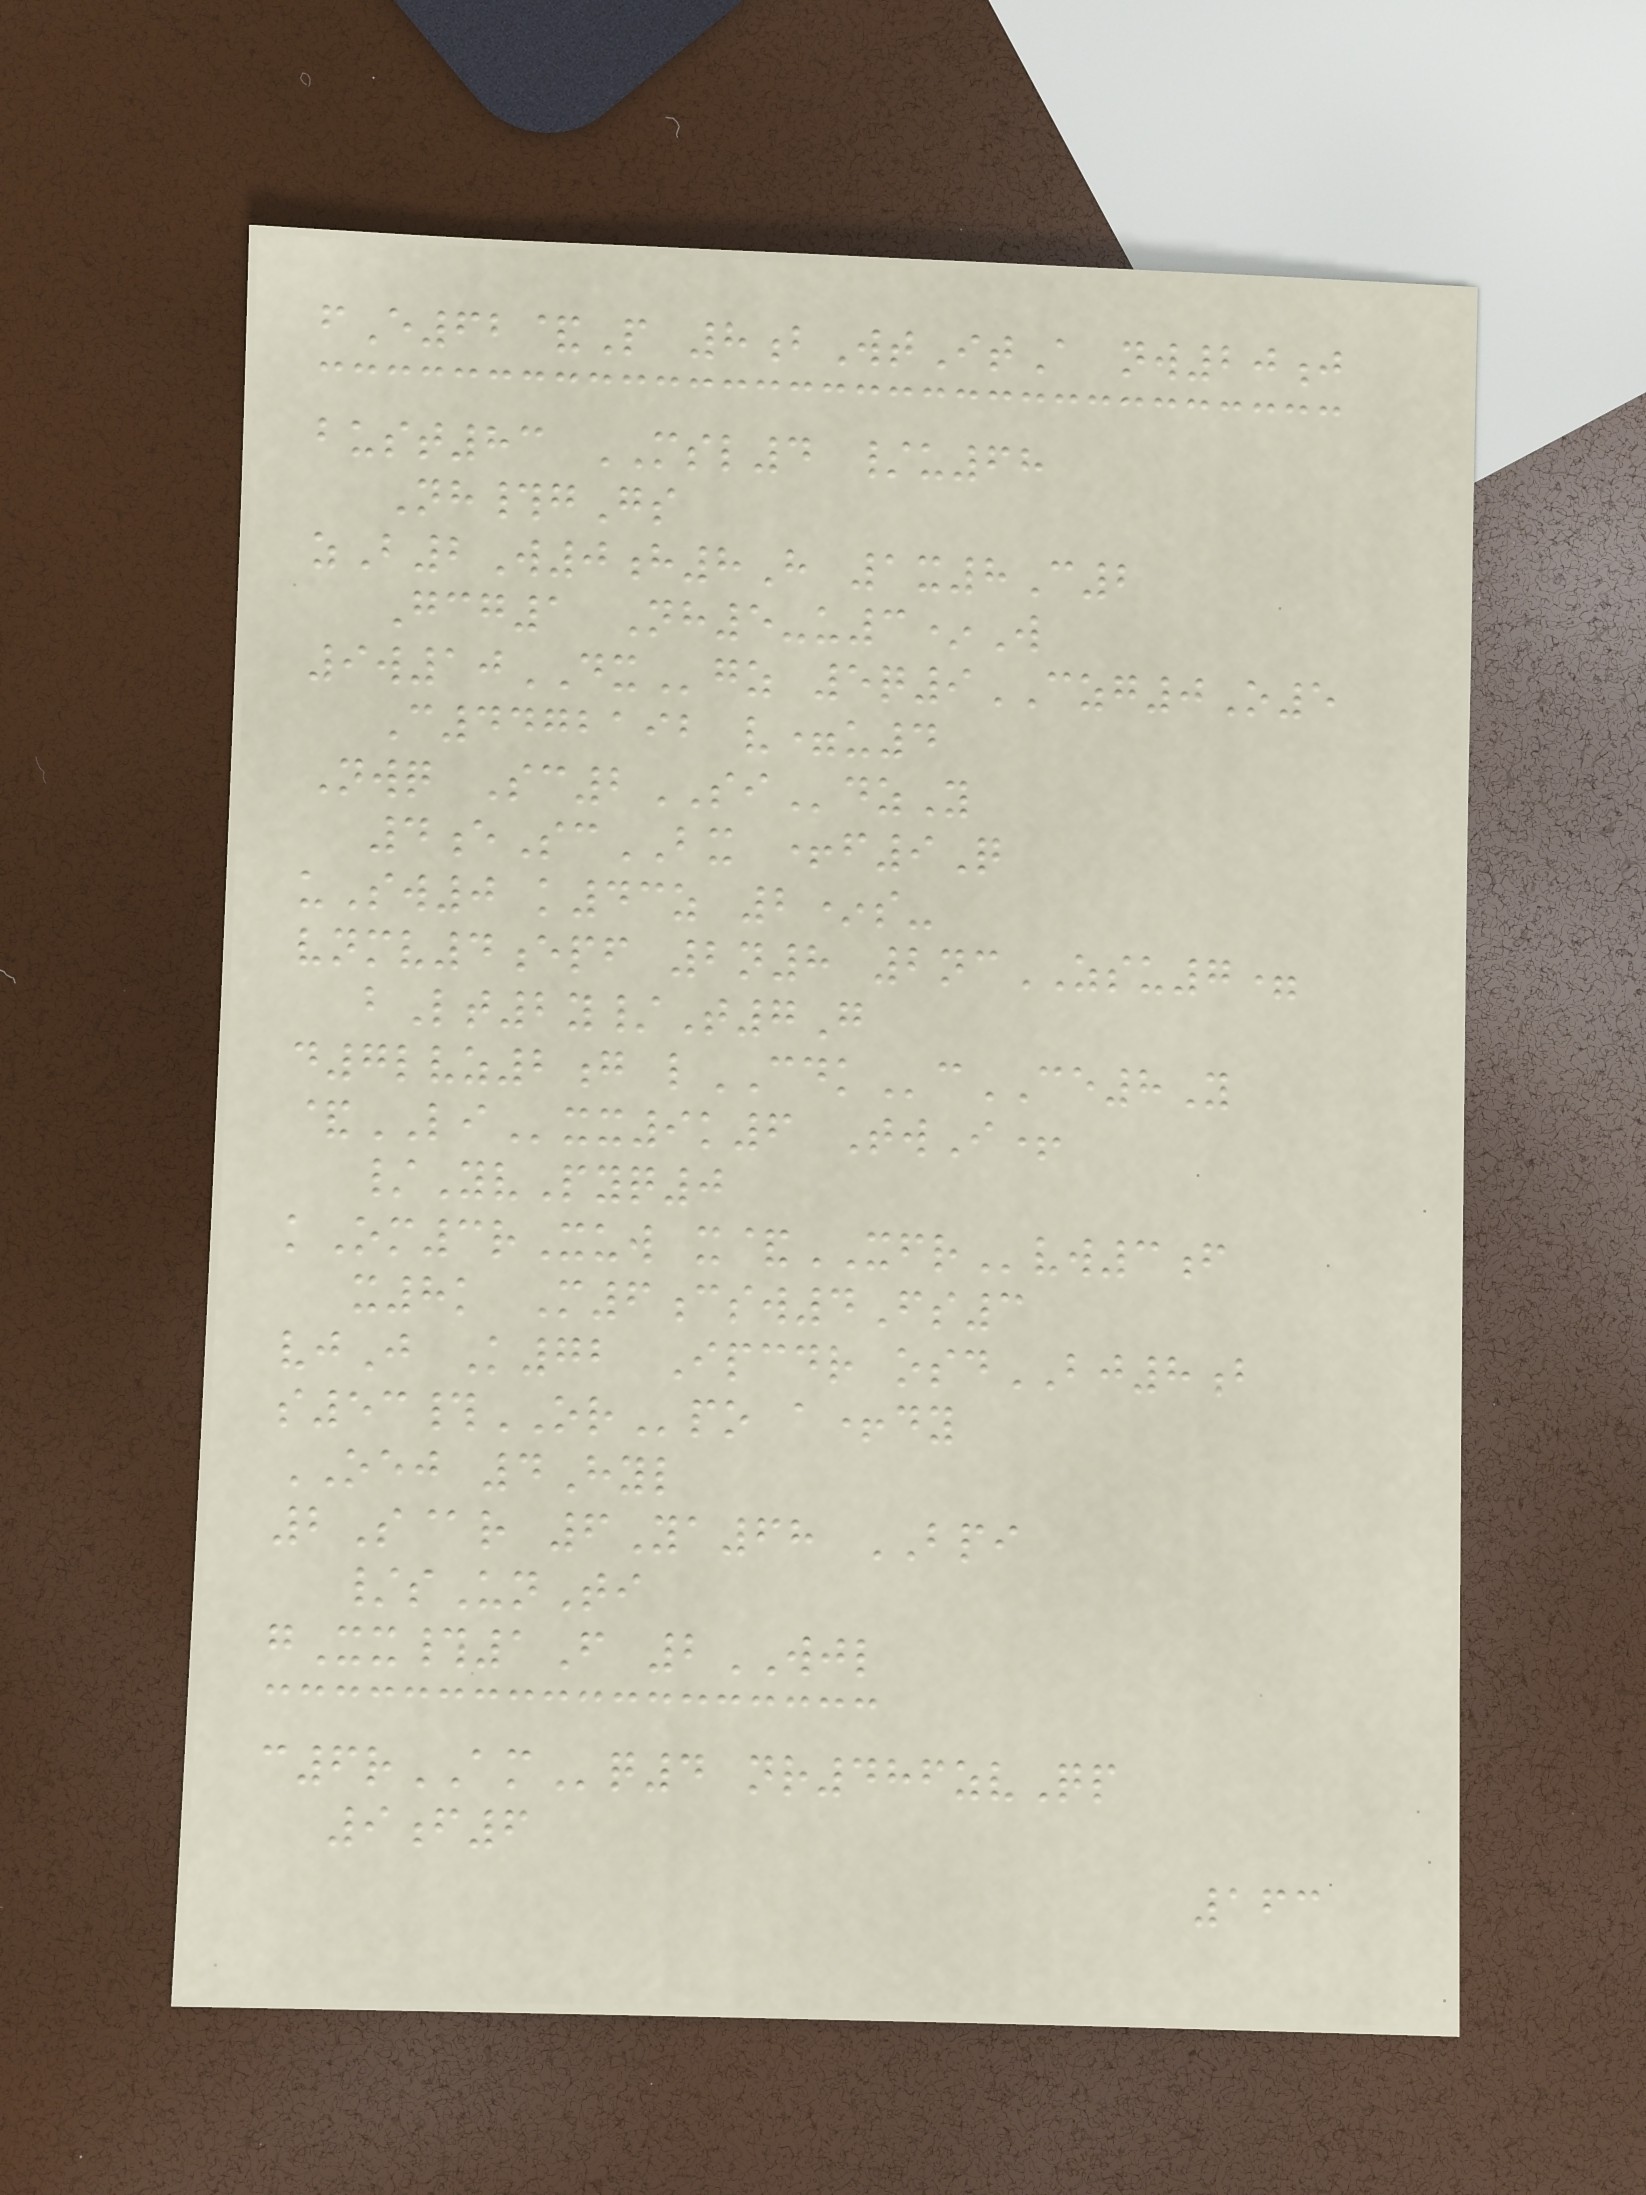fE62&P 8bWtItA nw20j
bust83 MSL4 /u68
Nh#gGs
zB2W0h8H 1x8C2
Gcg1 Nh5-u3*W
9w10DXgz 5q9CZG0O5
C4472192 v=u4
Nwq Sc2SIdzY
4eScBX +f9Q
uSw0 k43z 2*s-
vnmv4epf 2n8 2ncZSU7=
bLt2y/T7G
d7lvz2g lCDKcCE8Y
&LIxx9k6 TwI+
/YvPyq0
kOm3rXuw x&XFRvw3f
x8k M6csw4Fs3
vjJ K72 Ipcdr osdBJ8b
s53#ORpo a+dy
OEJ 4Hyl
2S@r 6Ya68 BPI
/sUnTi
gXx#1F 2WJL
c6rAMq4 nr486zvQp
9f6
163
